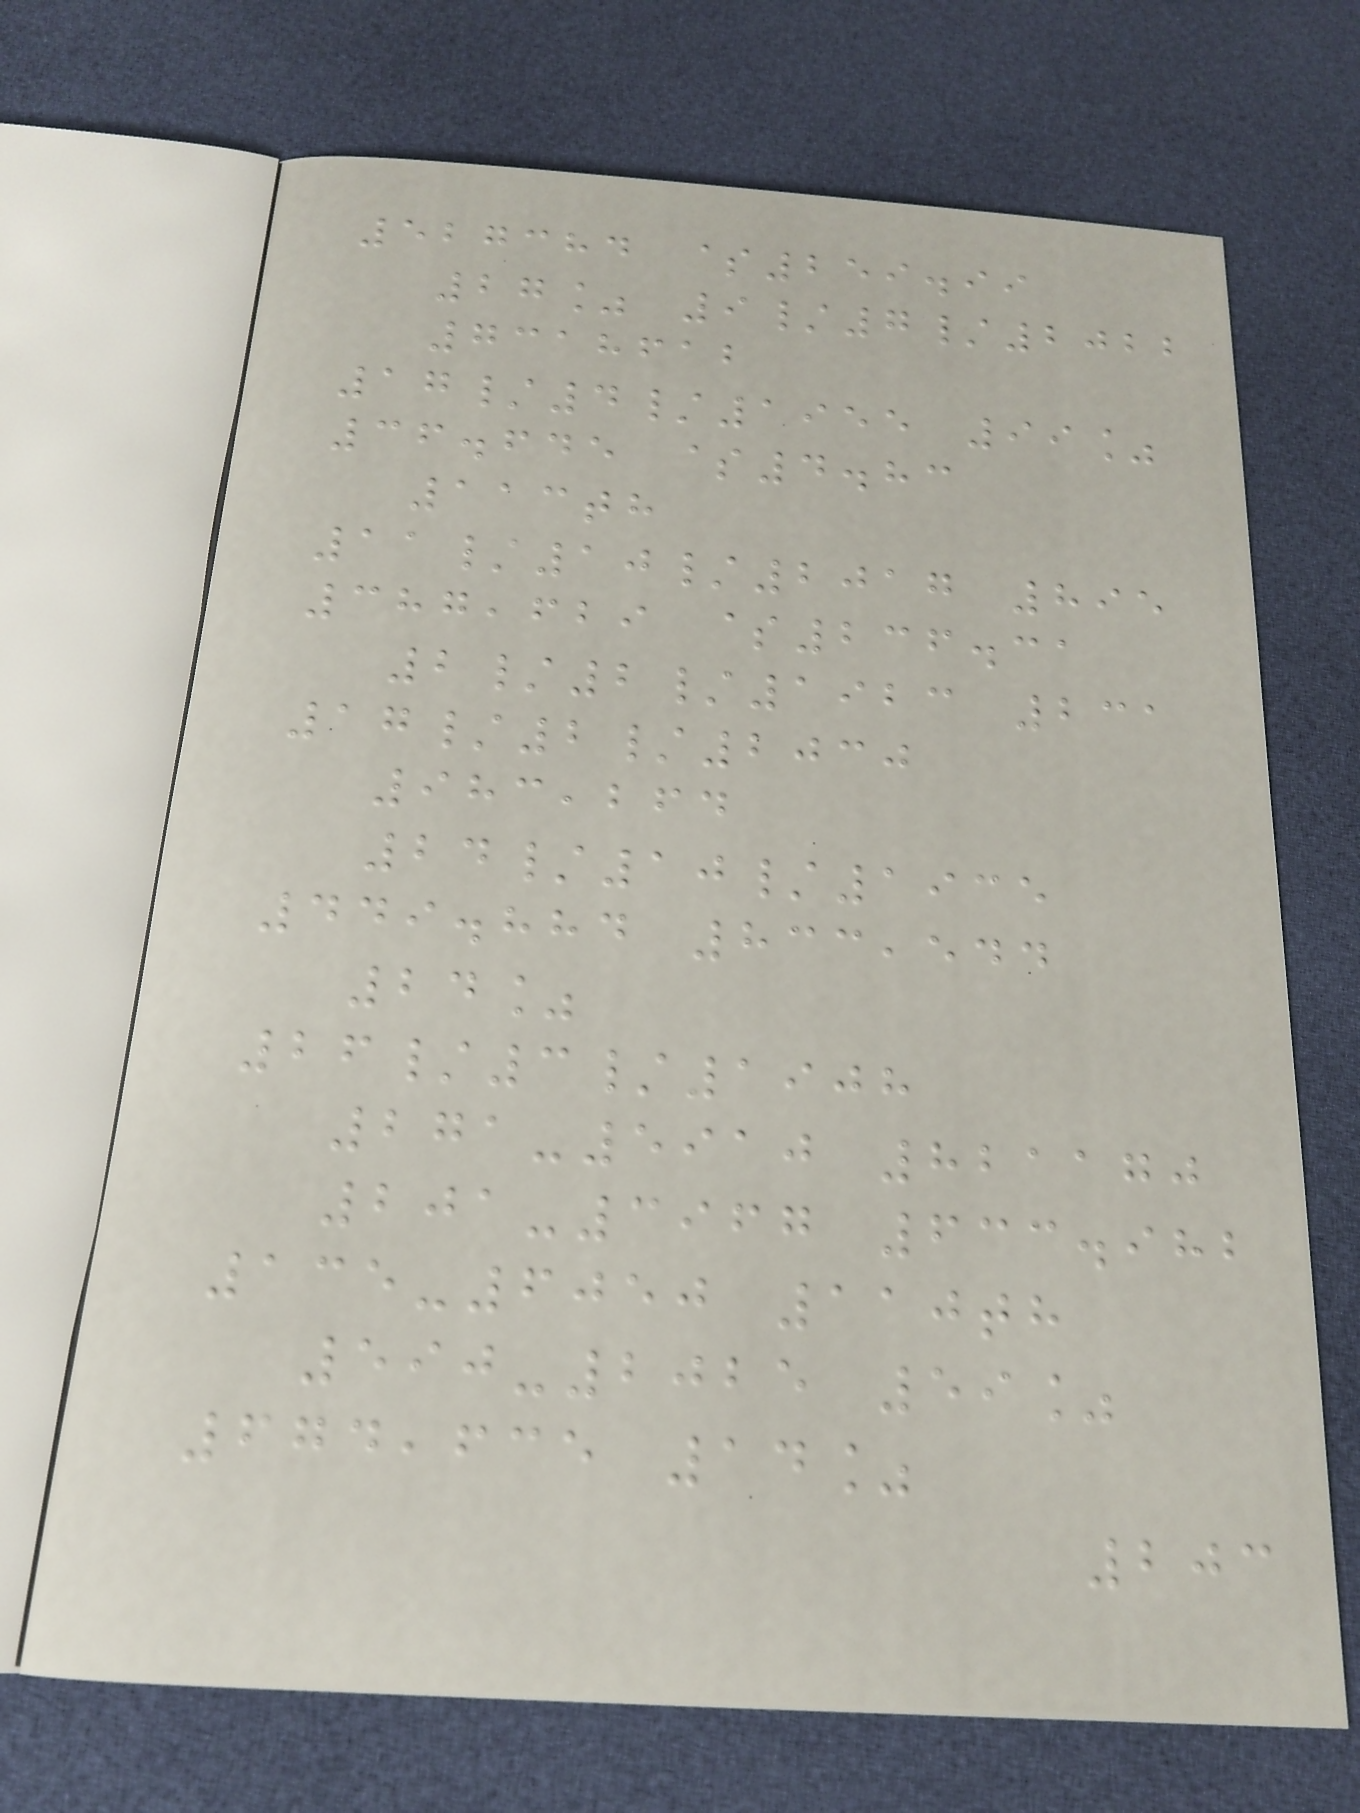527384 $259.99
27% 9/7/2022
7318612
17/4/1955 99%
36.645 $4.83
113th
11/10/2017 895
387,629 $236.31
2/2/1923 231
17/2/2030
983,264
24/10/1935
449.884 833,544
24%
26/3/1908
271-5910 821170
201-3967 633.982
135-6050 110th
590-2025 59%
674,635 14%
203
